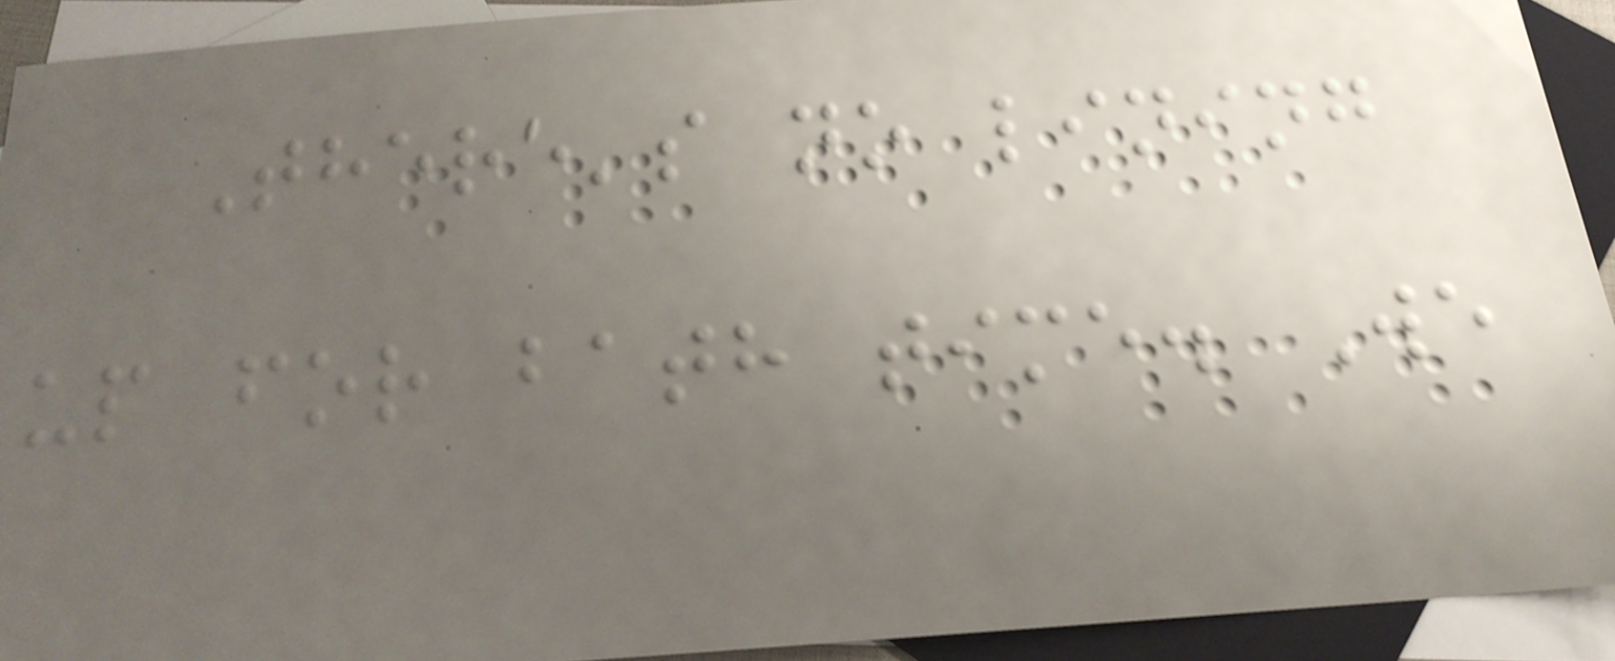There's no lining
up for bath time. We
